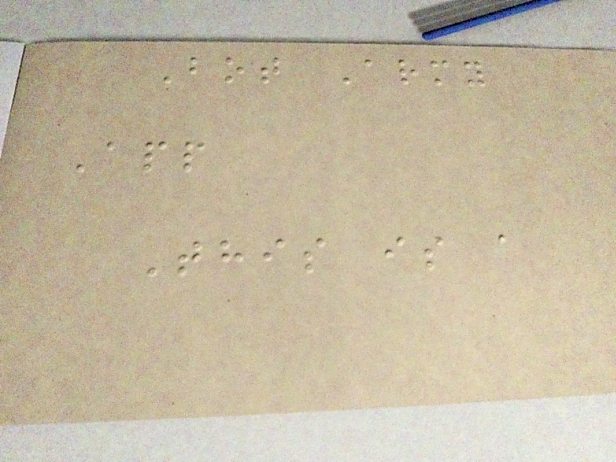Bot Army
App
This is a
